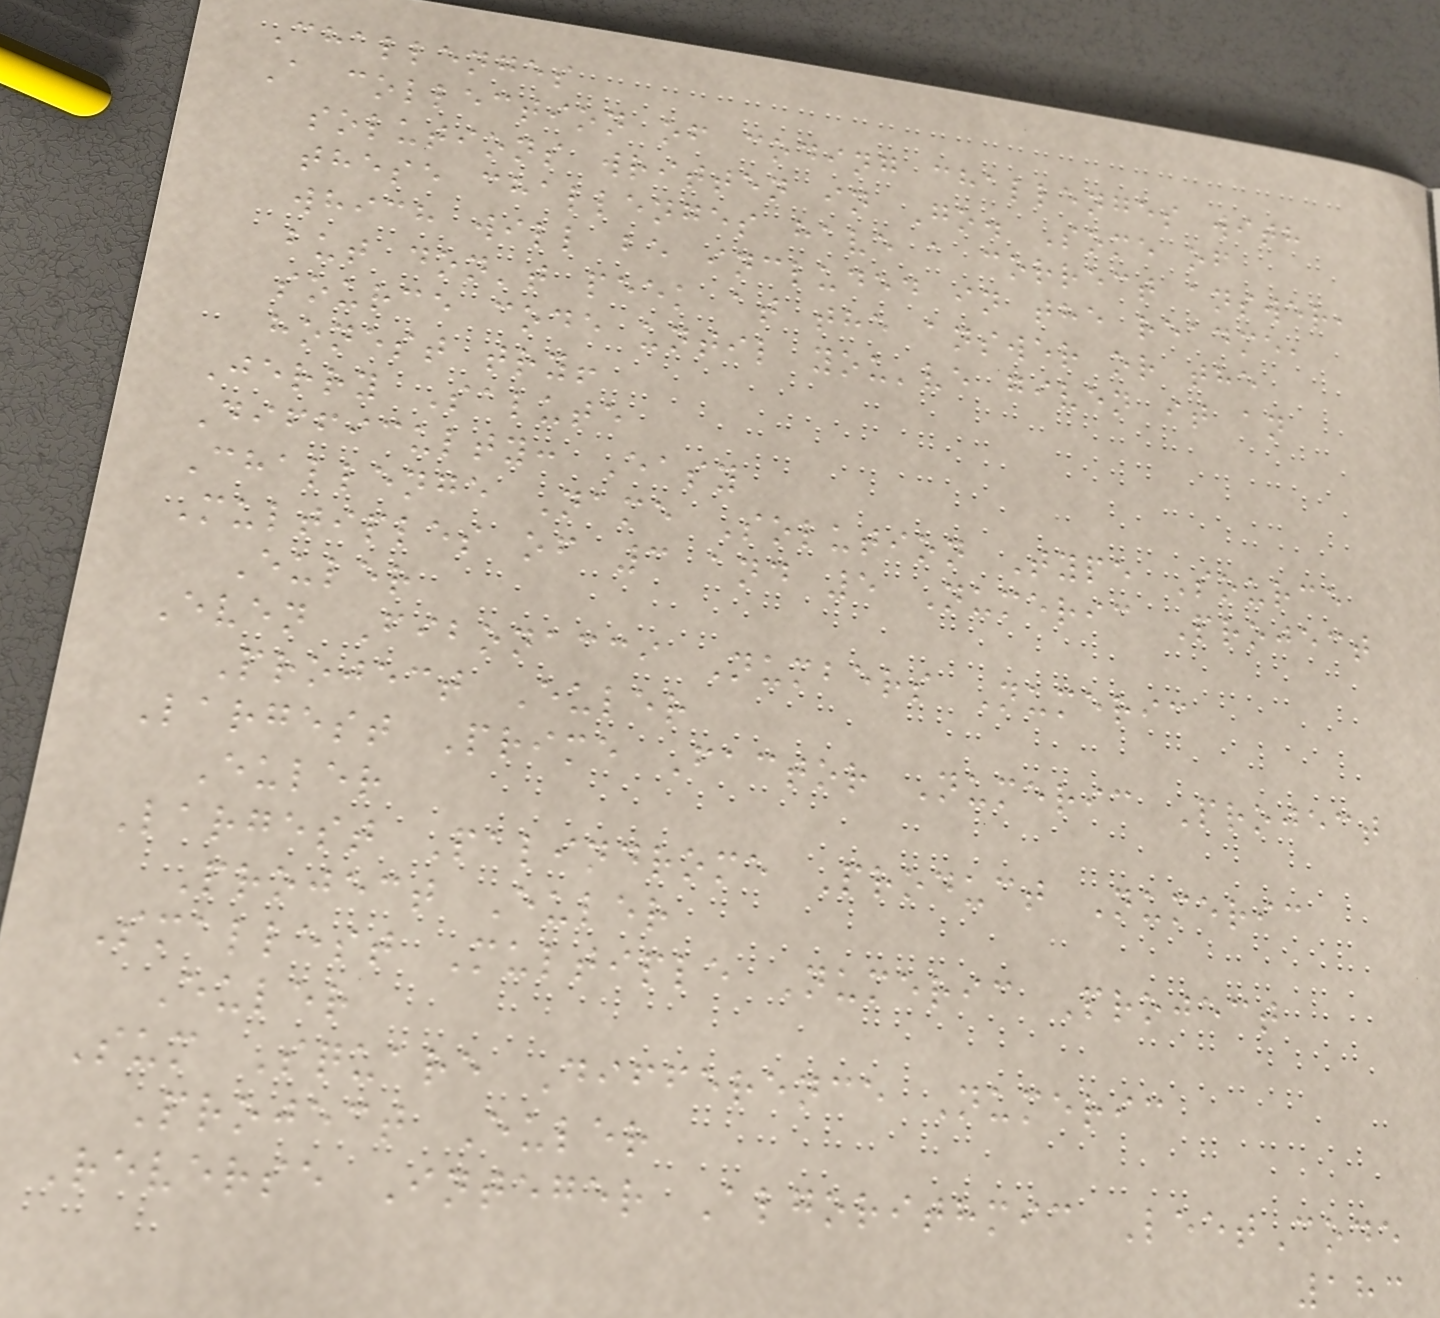Challenges
A collection of coding challenges with
solutions written in Go. Some of
these challenges have a correct answer,
which will be included in the readme,
but don't peek at the answer or the
source code until you've given it an
honest try!
Jerry Salute
Difficulty: Easy
Challenge Name Solution Type Source
Multiples of 3 and 5 Numeric Project
Euler
Even Fibonacci Numbers Numeric
Project Euler
Largest Prime Factor Numeric Project
Euler
Largest Palindrome Product Numeric
Project Euler
Smallest Multiple Numeric Project
Euler
Sum Square Difference Numeric
Project Euler
Reverse Integer Algorithmic LeetCode
183
